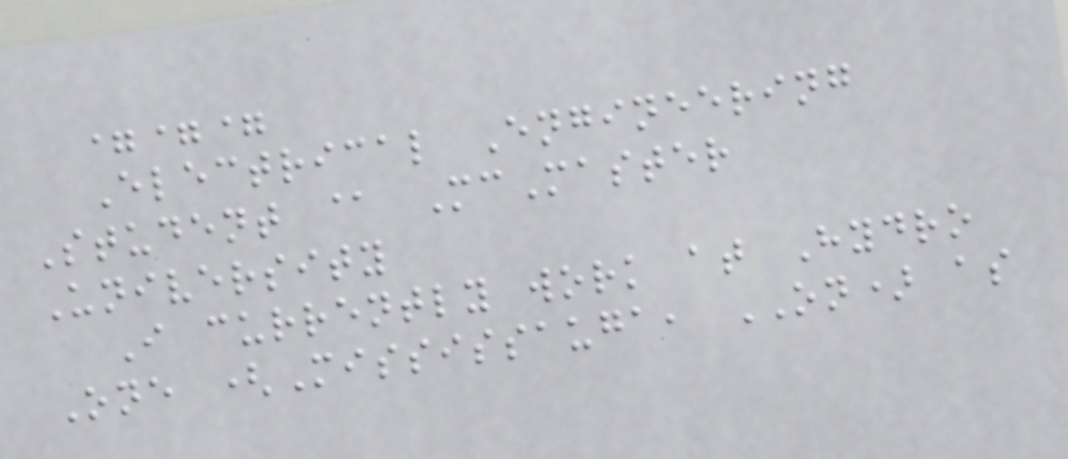===
Electrical Engineering
Student @ McMaster
University
I currently work at Hydro
One (Mississauga, ON) as
